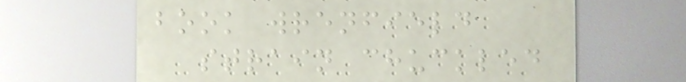book wrenfield
strain chuckled
